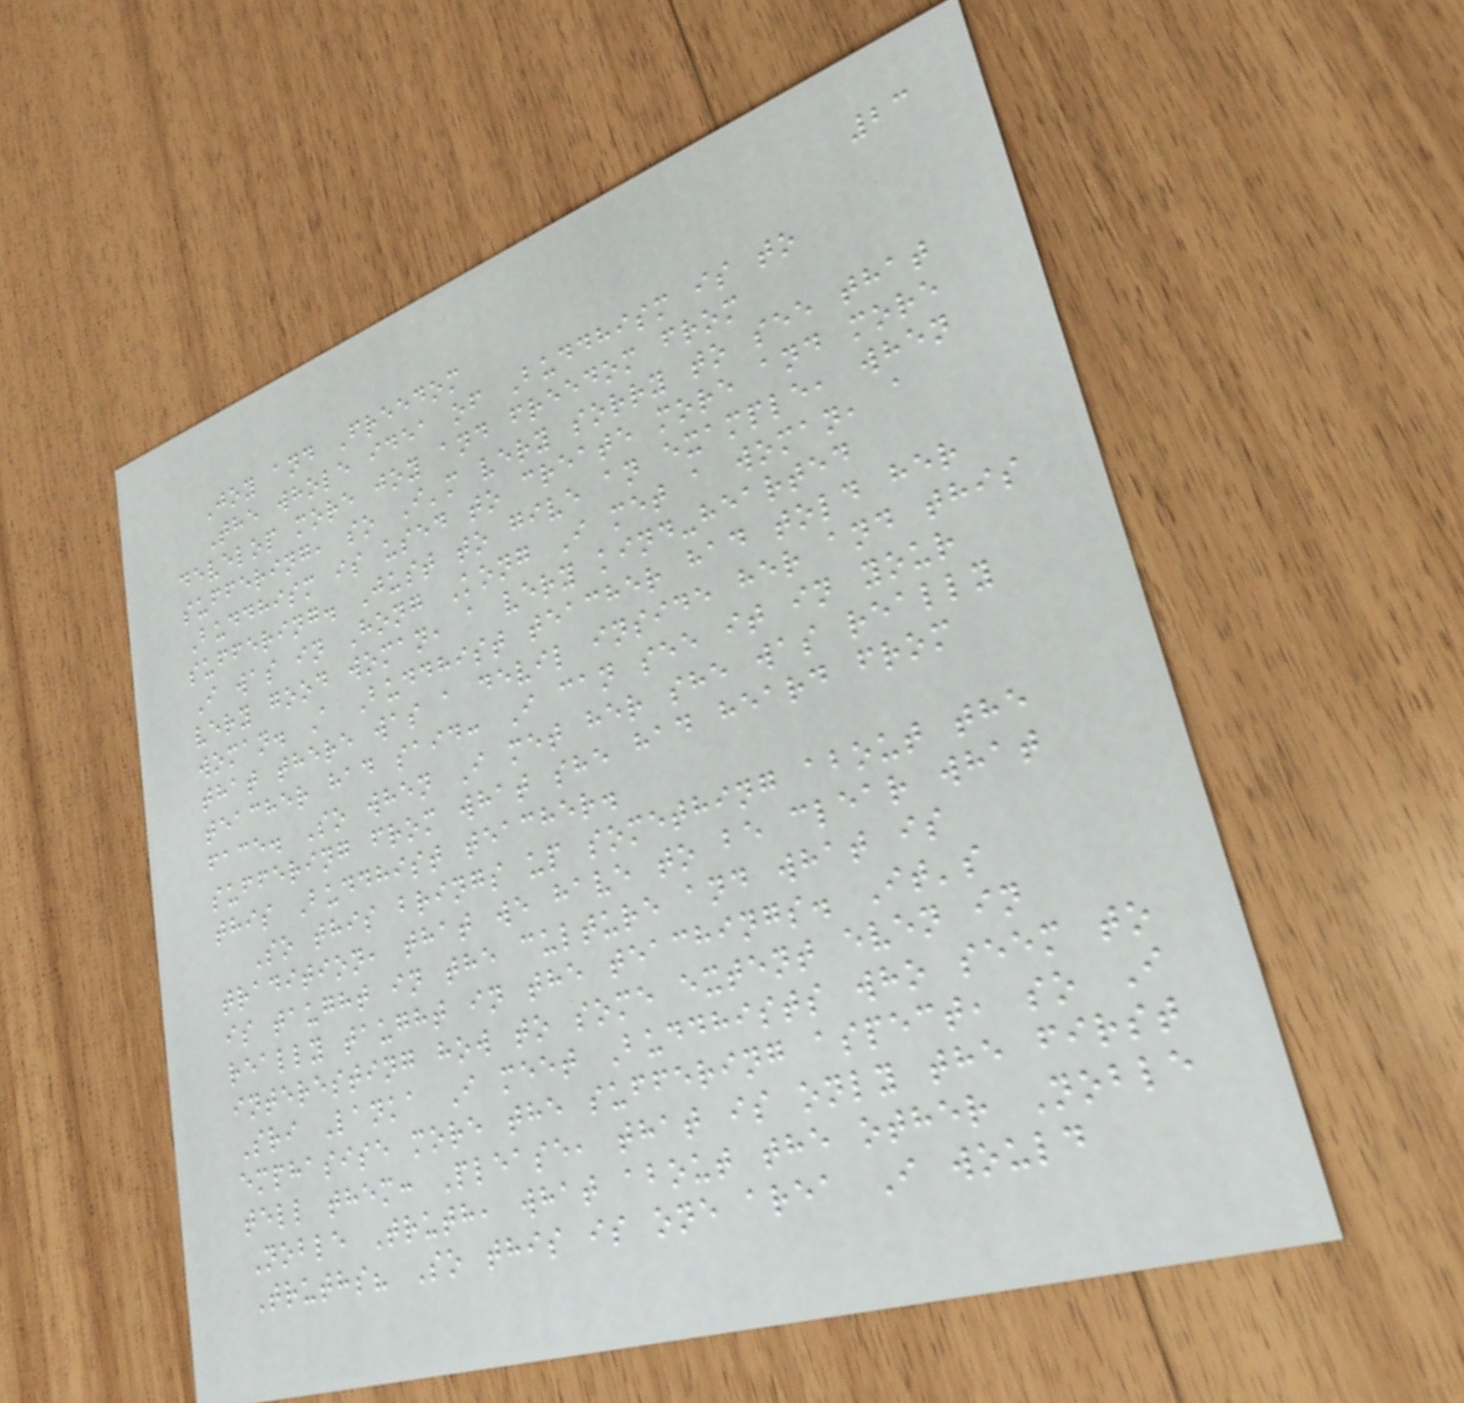23
Joy and Freedom
The whole idea of Buddhism is to
develop more joy and freedom from
suffering, so I'm very sorry to see that
Buddhism is used to create more and more
suffering. Just to give an example, when
I was in Hong Kong I met a woman, a
very good woman, a very kind-hearted
woman. A Buddhist teacher had told her
that there was a devil inside her and this
teacher had said: I can see it in your
face. So when I met her she was really
suffering from what she had heard from
this Buddhist teacher.
So this brings up something about the
tradition, that we have to be clear what
is taught in the culture and what is
really taught in the teachings. It's
interesting how to some extent even in
Sri Lanka I meet Buddhists who seem to
emphasise more the suffering aspect, so I
tell them: Please, that is only the first
Noble Truth, what about the other Noble
Truths? So this is one area I would
